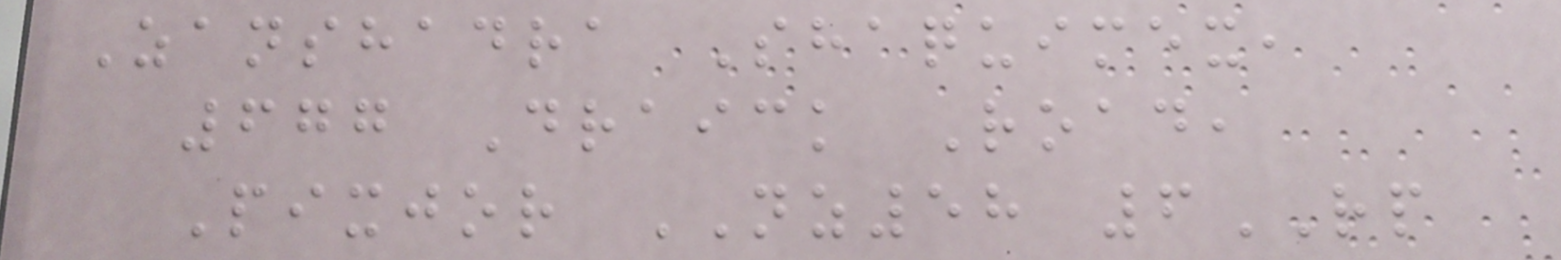Zanshadra Shaquimex,
677 Draick Road,
Pixjor NZ58 6RP
